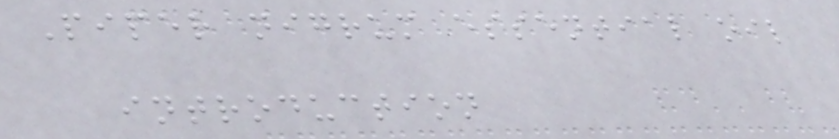Piper nigrum essential oil
introduction
